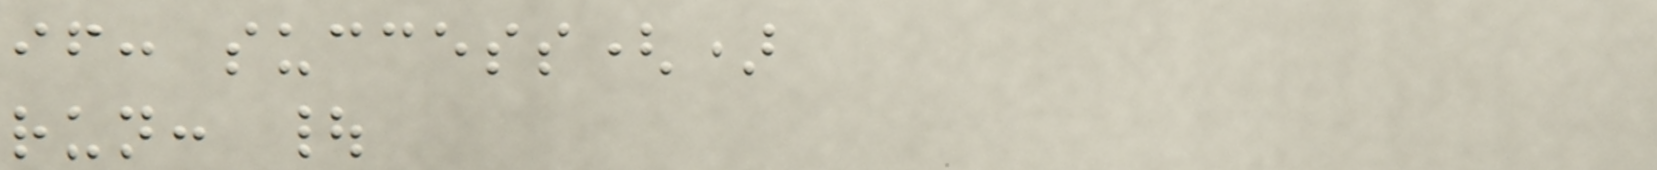if: success()
run: |
